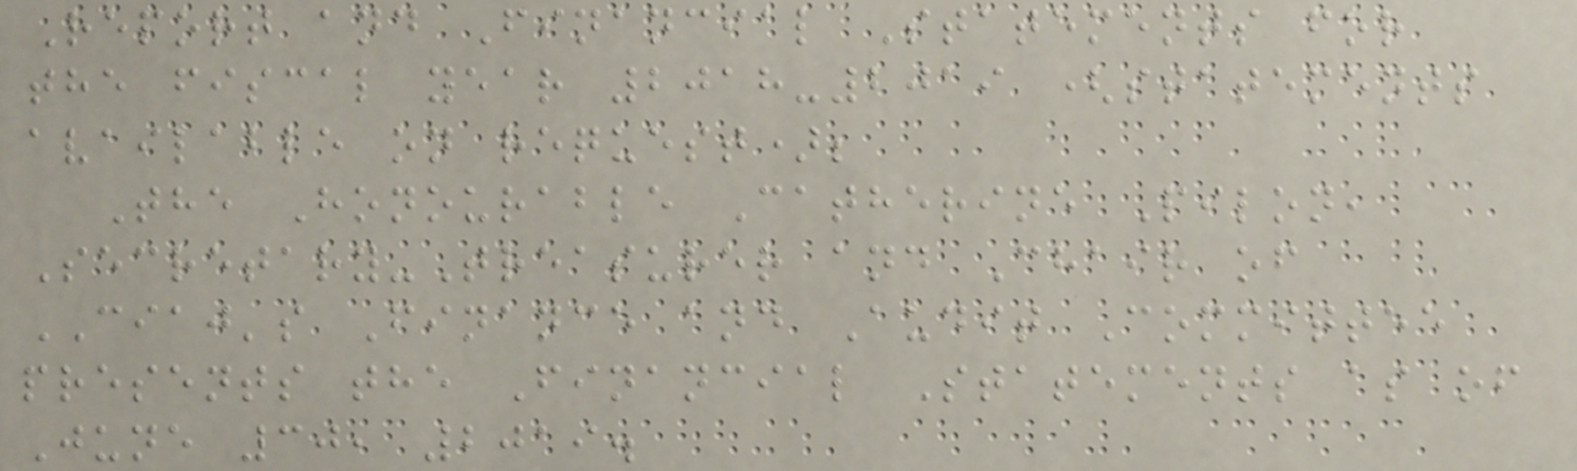Report and Financial Statements for
the fiscal year 2018-2019 (statements
available on request);
The Honourable Catherine Pilon,
Secretary-Treasurer and Chair of
CIAJ's Finance and Audit Committee
presents the Financial Statements as of
June 30, 2019.
